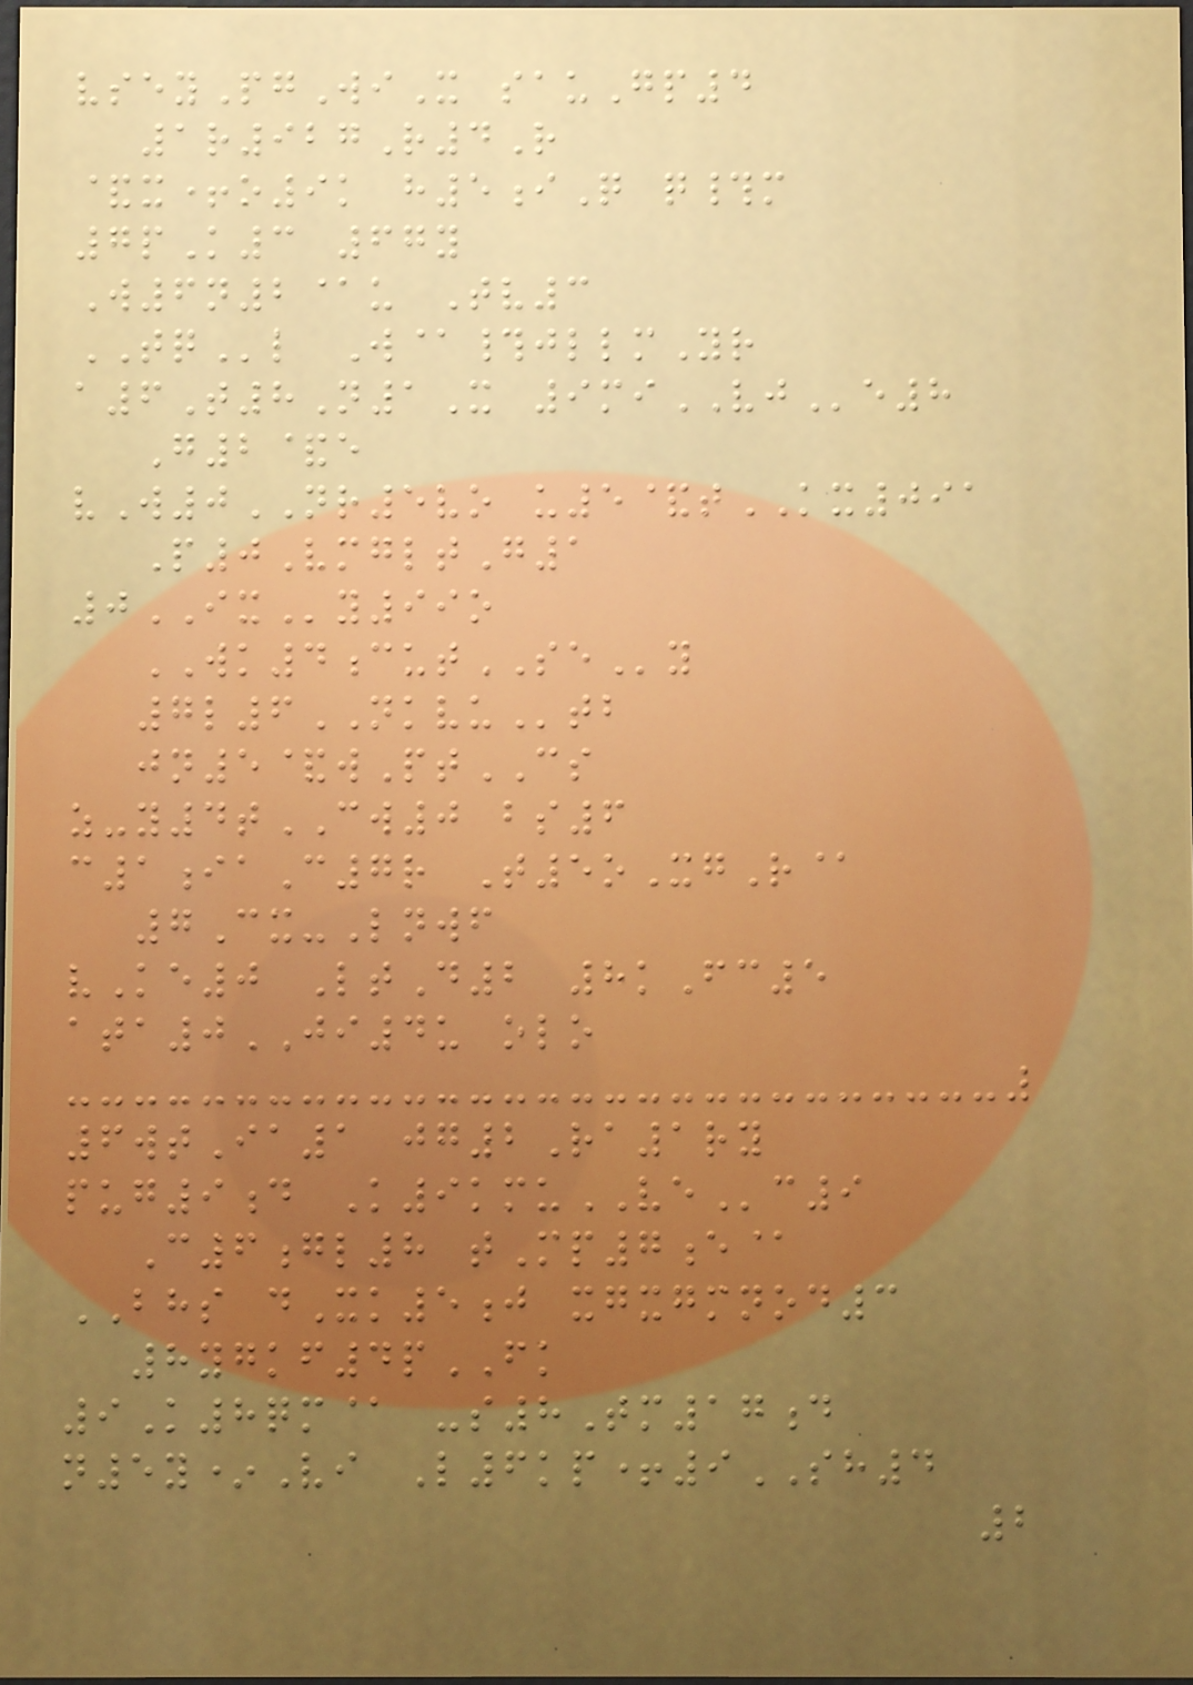vseyPgWiX sauGp4
1r927R4R
&x+o9k h5iQ q#m
7pK3 67y
W6n2@u Tv3
TQl W@#jllmYr
a6T8N1X 9miVJe8
G2&e
vW0NR5vo u5&tKX091
P0VmgltG1
0IXy99o
WK4cutSEy
7l6NKVUtb
jn5&wPtCS
z-y4tCW0 bs6
c1iaC7r T5oXgR@
7Cx-Lnwf
vKe0 LtD2 8kFc5
ata0JI4u olo
6wtIa1 jg2Ra1ry
pug9d K9kmuVEc9
C6gl8 tMp7e@
BHS dXk5j xgxgmnod3
8ygkf4pFK
9K8qm@ -s8Tm17d
n5y*Vi L6kp+9SH4
2
